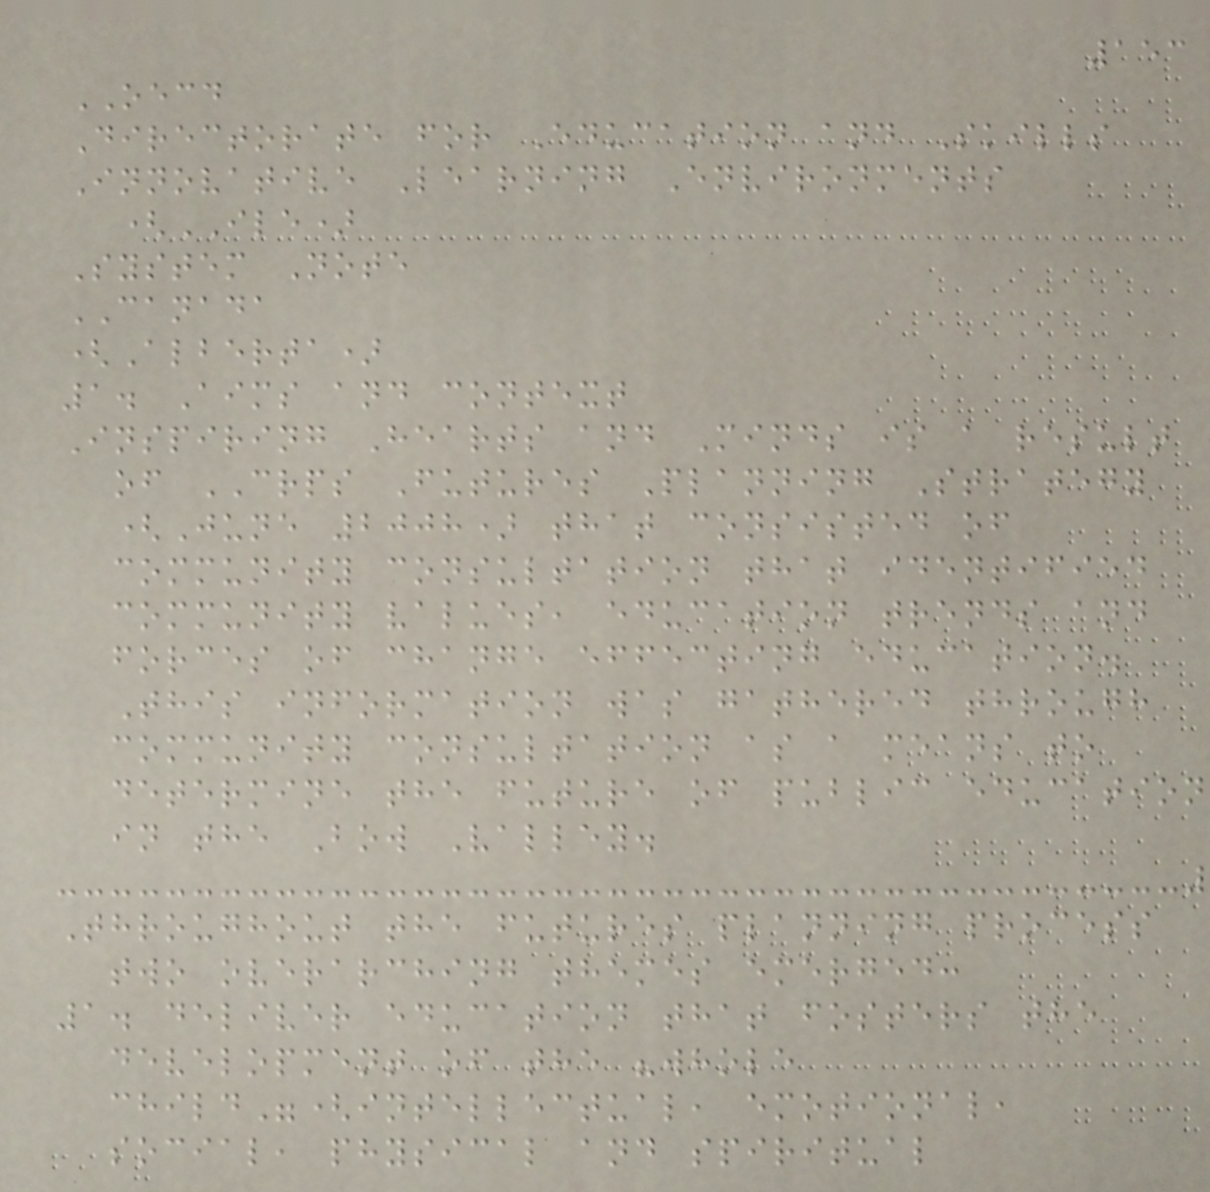153
OECD
Directorate for Education and Skills
Innovative Learning Environments
(ILE)
System Note
CANADA
(Alberta)
1. Aims and context
Inspiring Hearts and Minds is a result
of CRPS Futures Planning Strategy
(June 2008) that consisted of
community consultation that identified
community values, education trends and
forces of change effecting education.
This information was gathered through
community consultation as a means to
determine the future of public education
in the Bow Valley.
Throughout the futures planning process
two overarching themes emerged:
1. deliver education that fosters the
development of the "whole
child"(intellectual, emotional,
social, physical and spiritual
